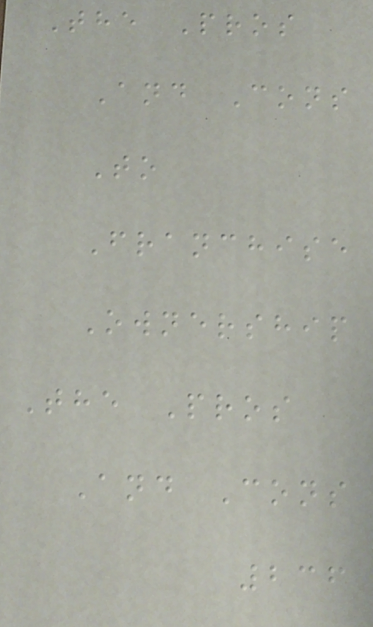The Pros
And Cons
To
Franchise
Ownership
The Pros
And Cons
236
